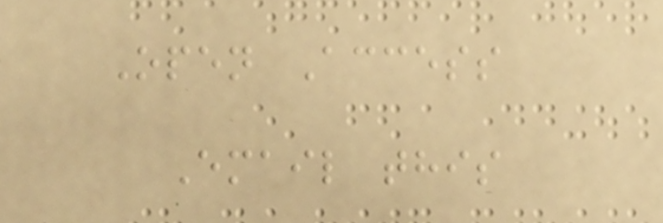Open Access
Email this
